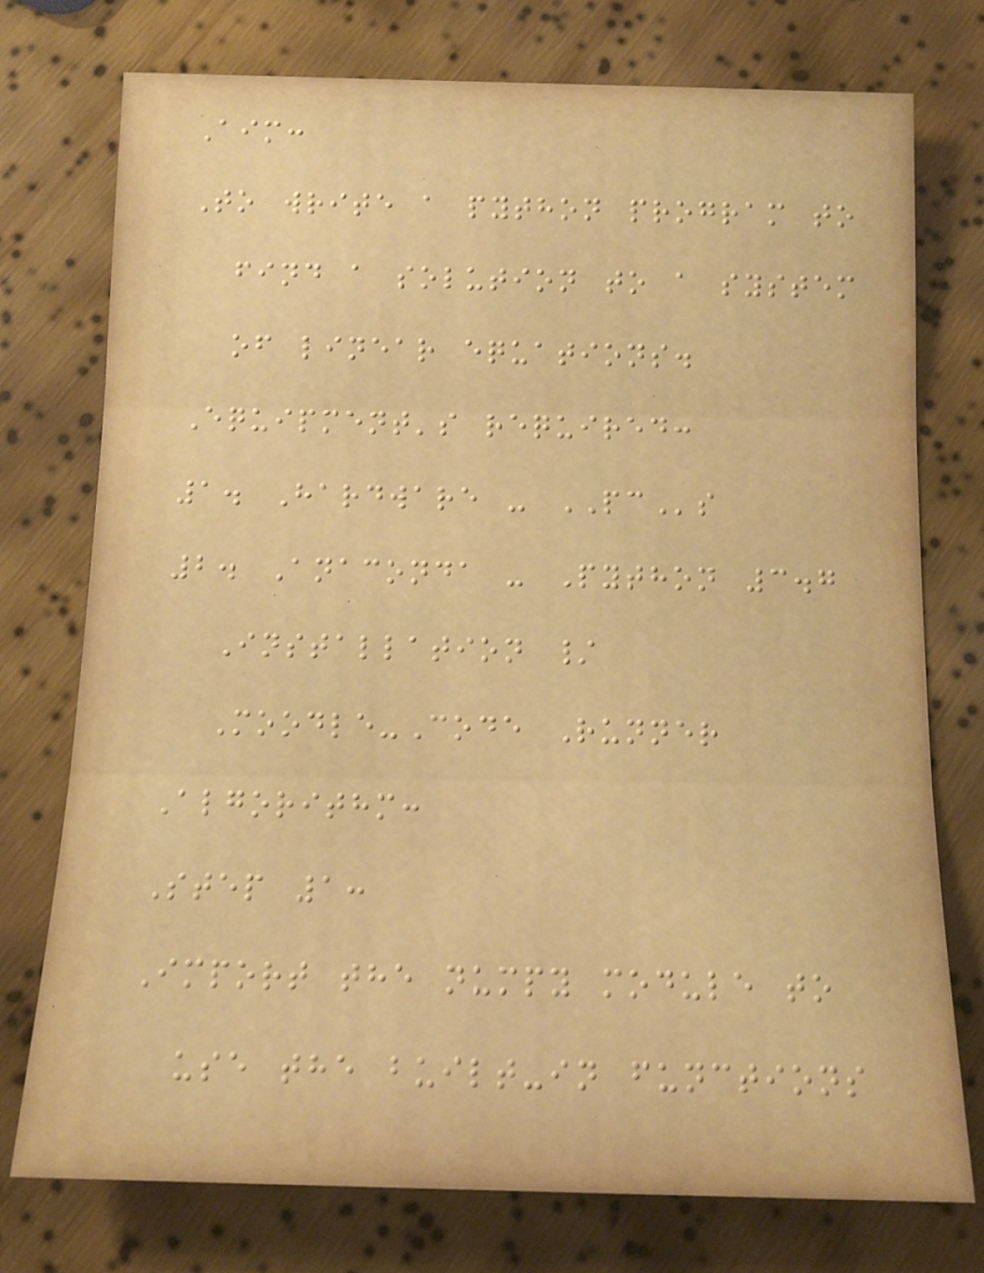Aim:
To write a python program to
find a solution to a system
of linear equations.
Equipment's required:
1. Hardware - PCs
2. Anaconda - Python 3.7
Installation /
Moodle-Code Runner
Algorithm:
Step 1:
Import the numpy module to
use the built-in functions
